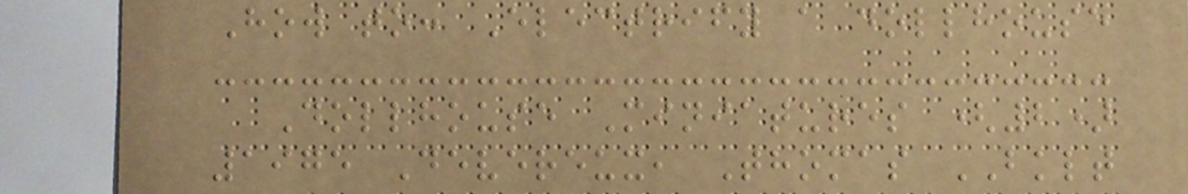How to: Electrify a dollhouse
Dollhouse Miniatures (2)
1975 Devereux, Thomas BKLT
